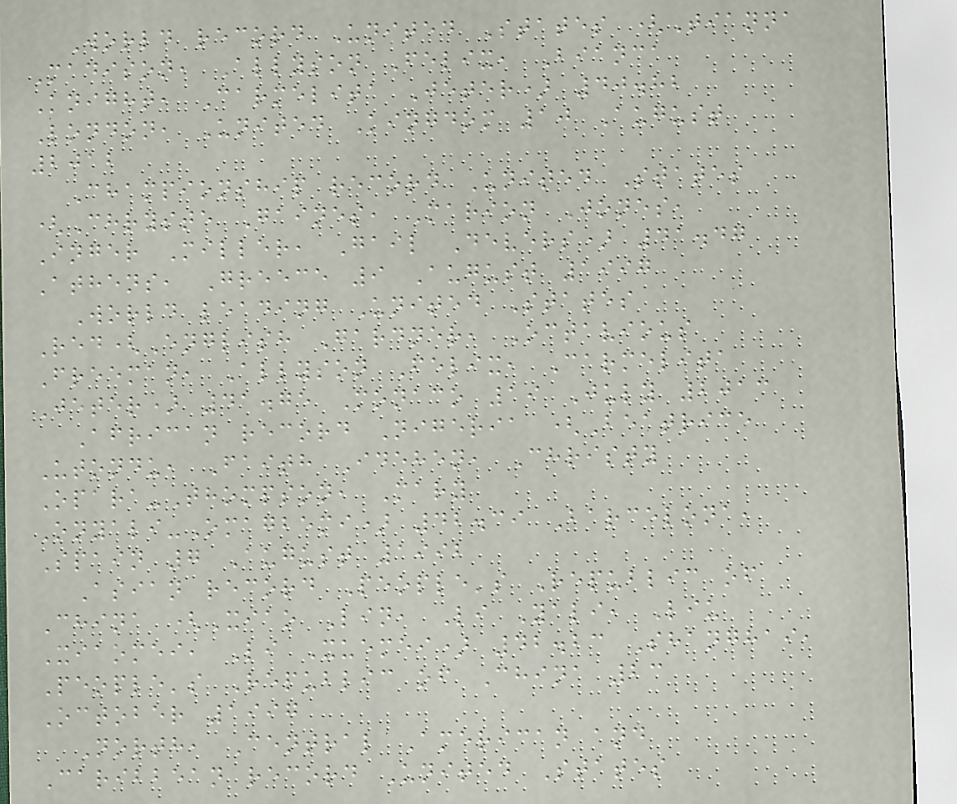World record United States (Tianna
Madison, Allyson Felix, Bianca
Knight, Carmelita Jeter) 40.82
London, United Kingdom 10 August
2012
Championship record United States
(Chryste Gaines, Marion Jones,
Inger Miller, Gail Devers) 41.47
Athens, Greece 9 August 1997
World leading United States
Red(English Gardner, Octavious
Freeman, Allyson Felix, Carmelita
Jeter) 41.75 Monaco 19 July 2013
African record Nigeria (Beatrice
Utondu, Faith Idehen, Christy
Opara-Thompson, Mary
Onyali-Omagbemi) 42.39 Barcelona,
Spain 7 August 1992
Asian record People's Republic of
China (Xiao Lin, Li Yali, Liu
Xiaomei, Li Xuemei) 42.23 Shanghai,
People's Republic of China 23
October 1997
North, Central American and
Caribbean record United States
